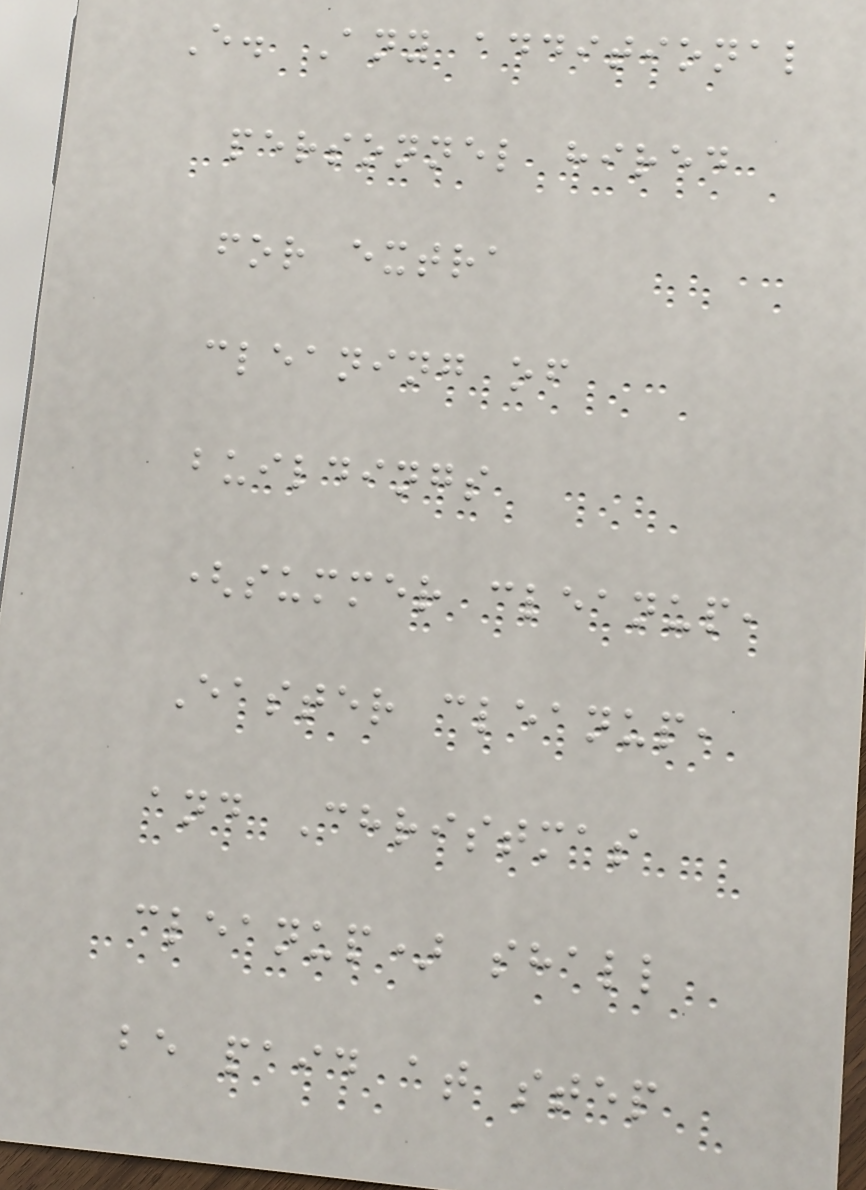E. Any additional
personnel hired
for extra
cleaning of
buildings
(summer cleanup,
Easter cleanup,
and Christmas
cleanup) shall
be paid at step
